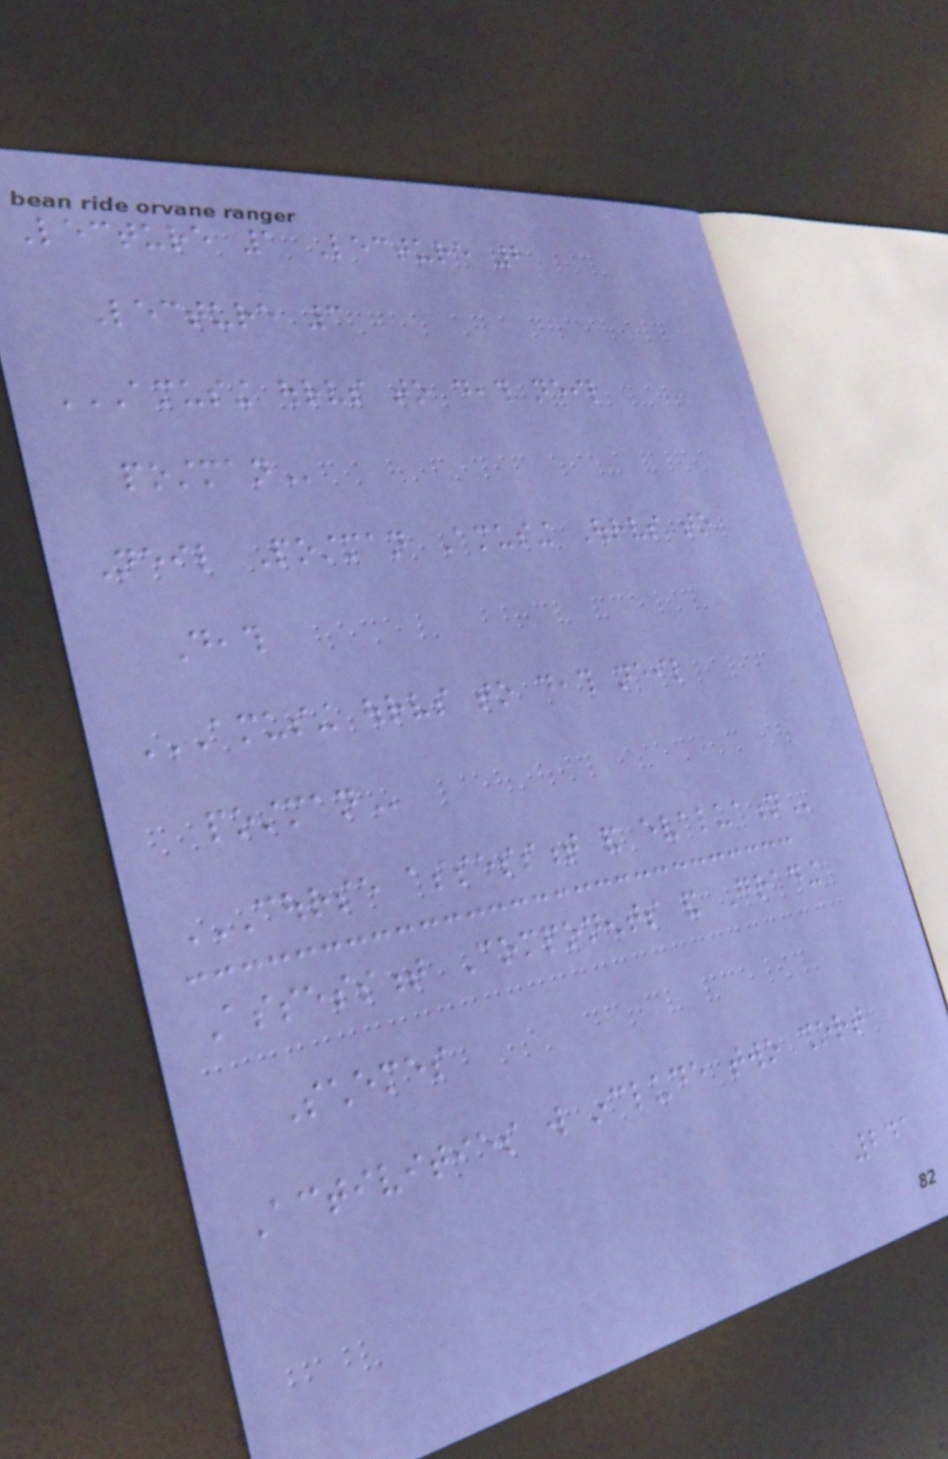Lecture 1 Lecture 2
Lecture 3
AMUSING OURSELVES TO DEATH NEIL
POSTMAN
Neil Postman Amusing Ourselves to
Death
AMUSING OURSELVES TO DEATH NEIL
POSTMAN
COURSE ASSESSMENT AND EVALUATION
Assessment Components and Grading
Schemes
Activities will include two short
241
